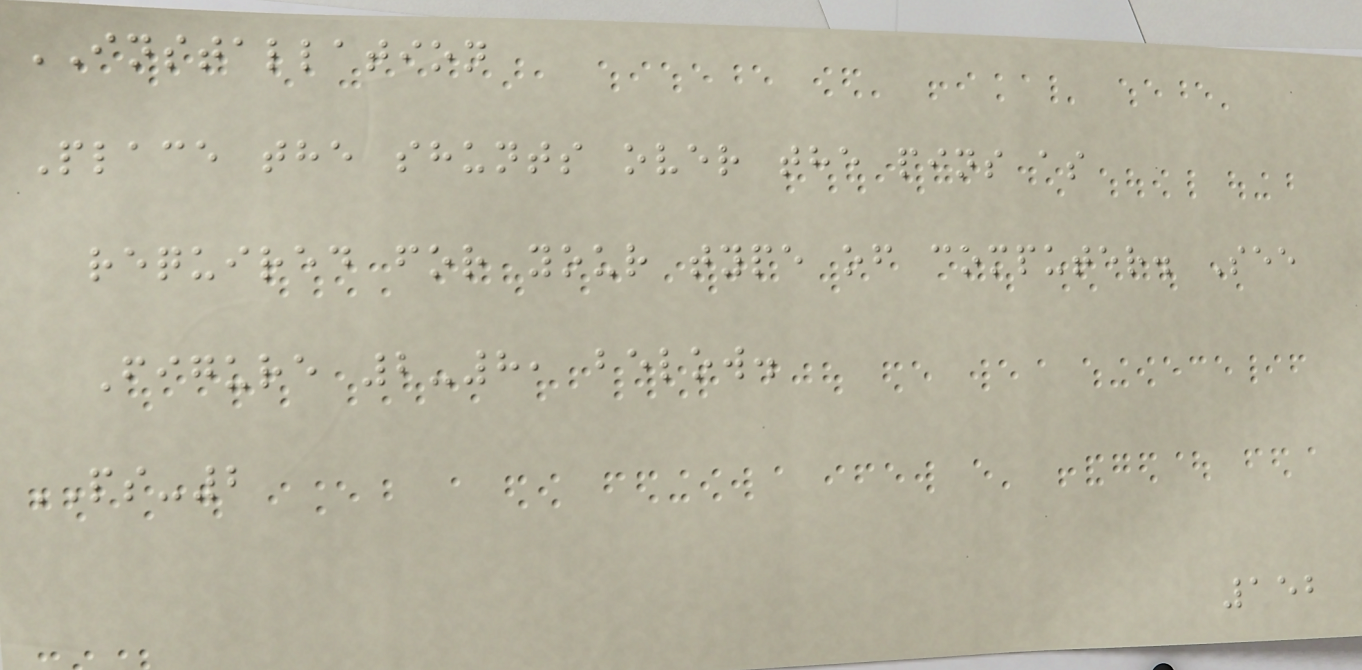INSTALLATION
Place the shunts over the pins as
required for your type of computer. See
Figure 2-8, below.
PS-2
152
